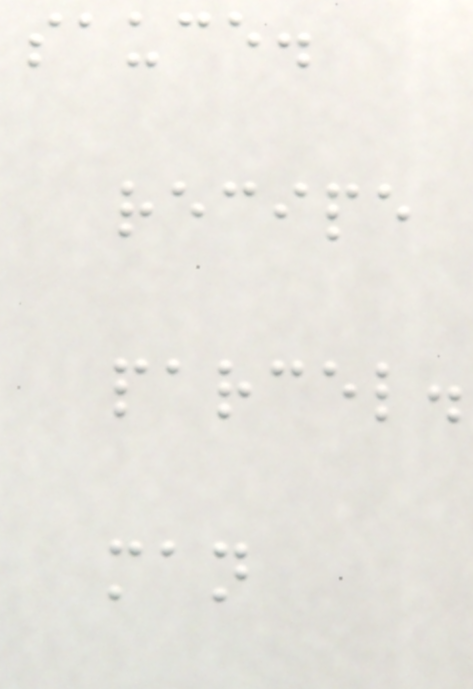sauce.
recipe
parcel.
man
